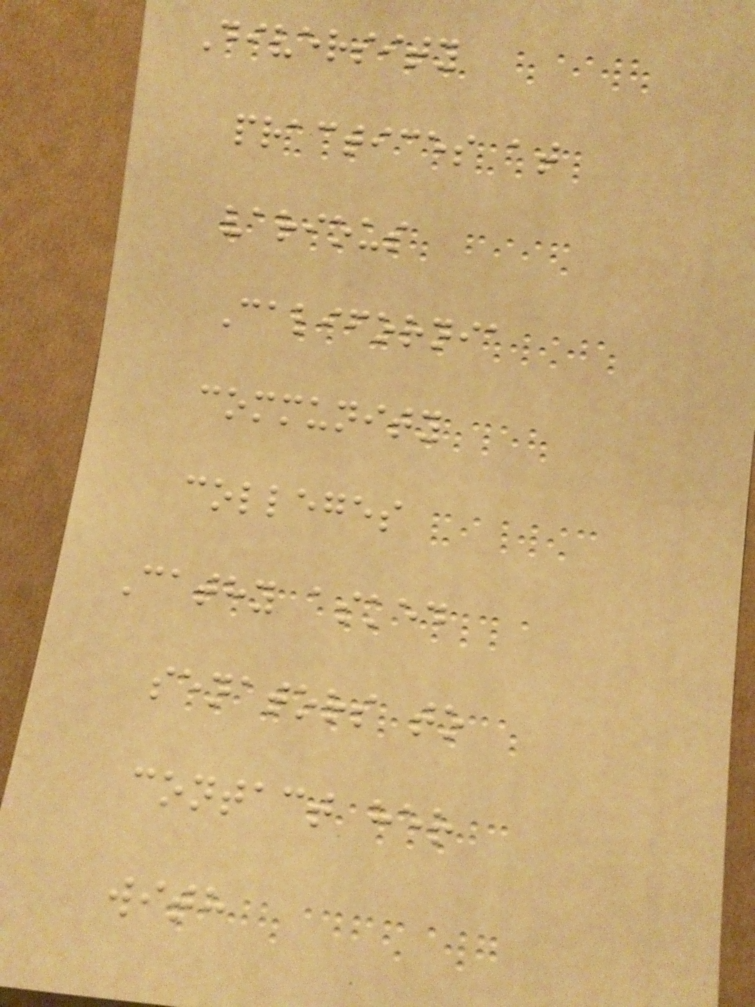Diversity
practices at
various
California
community
colleges
Cathy asked
senators to
contact her
with
